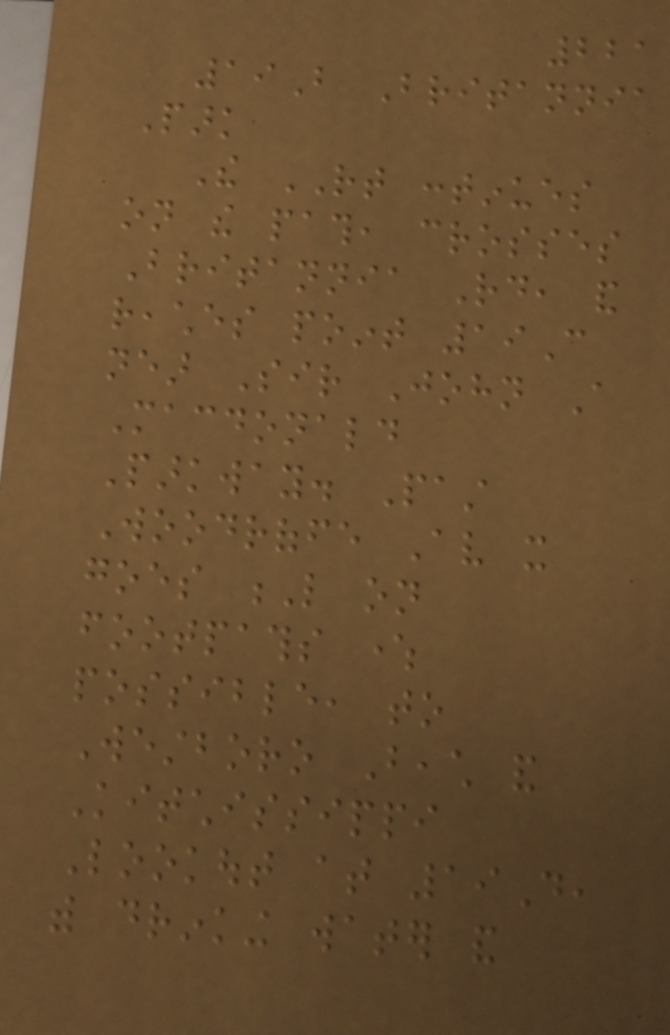221
19B Britannia
Park
The RT continues
on the path, crosses
Britannia Rd, and
reaches point 19C
near Sir John A
Macdonald
Parkway. Past
Woodroffe Av it
goes L on
footpaths where
possible, to
Westboro Beach and
Kitchissippi
Lookout at 19D,
with drinking water and
